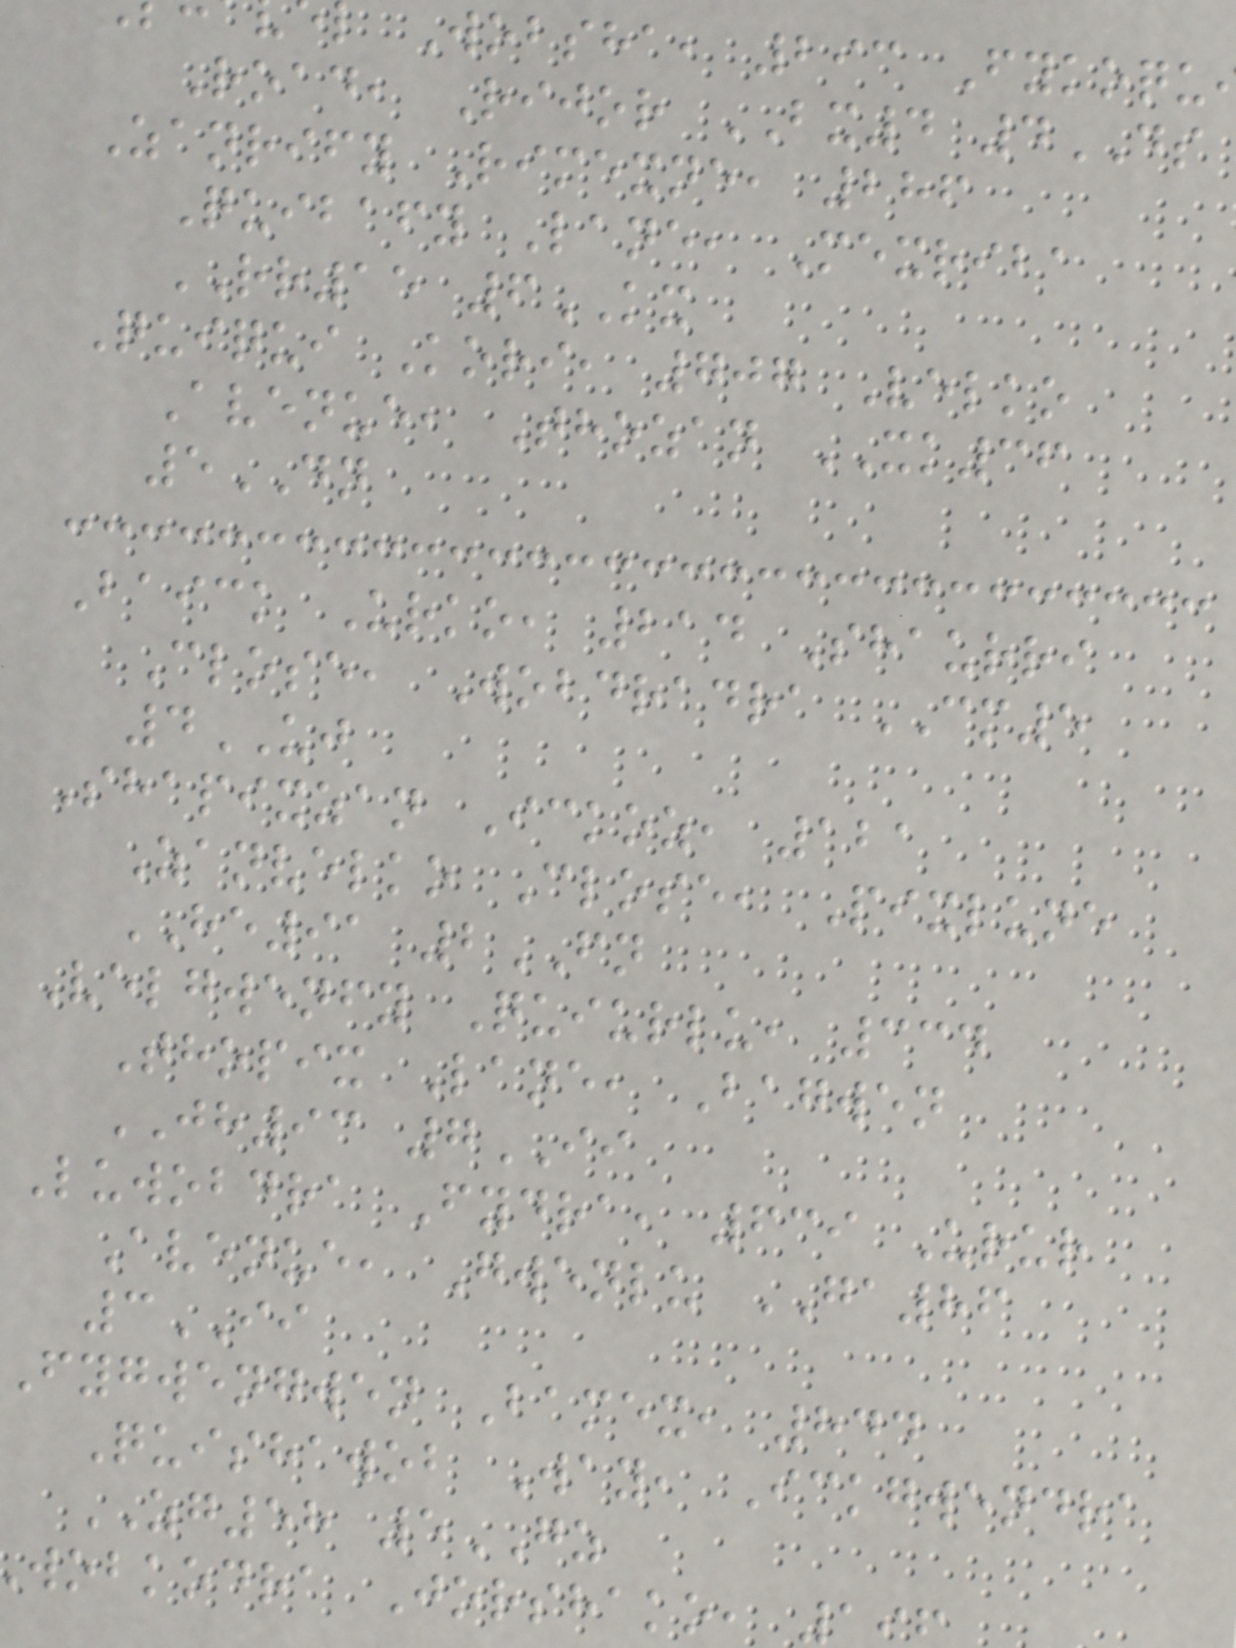Wobsha, 293 Fykoqu
Road, Rijor BX4 4DS
Zanrify Rimexne, 286
Quibafy Lane, Mexriba
RR15 6KX
Quiqui Kori, 707 Velko
Avenue, Thozan XK36
5DN
Baick Urko, 214 Shaurri
Close, Wobdradra CM5
4UJ
Shapixzan Ickoz, 121
Zanvelko Close, Pixlune
HE91 2FN
Velgwenfy Quiurlu, 334
Thopix Lane, Bagwen
JH93 7II
Luwobdra Fydra, 639 Urur
Avenue, Gwenlu GA86
3II
Fygwengwen Bamex, 844
Quishawob Way, Ickgwendra
ZG58 5GZ
wobkodra Jorshako, 1
